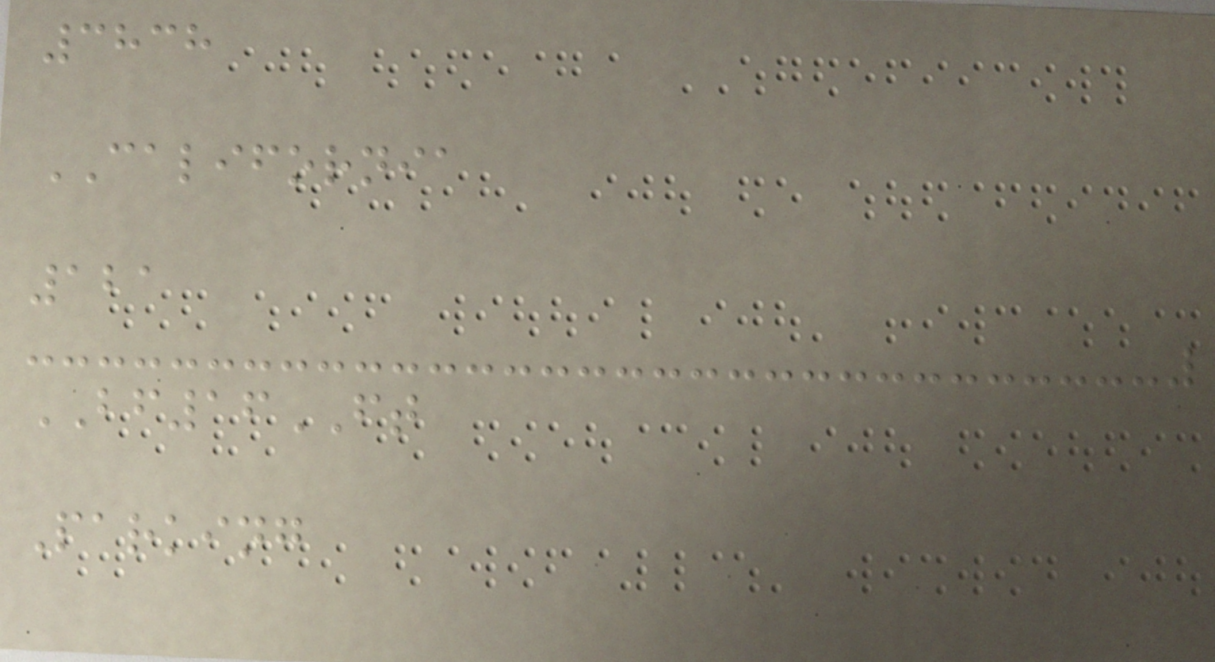3838
CALIFORNIA
121
BF16FT
Parking
